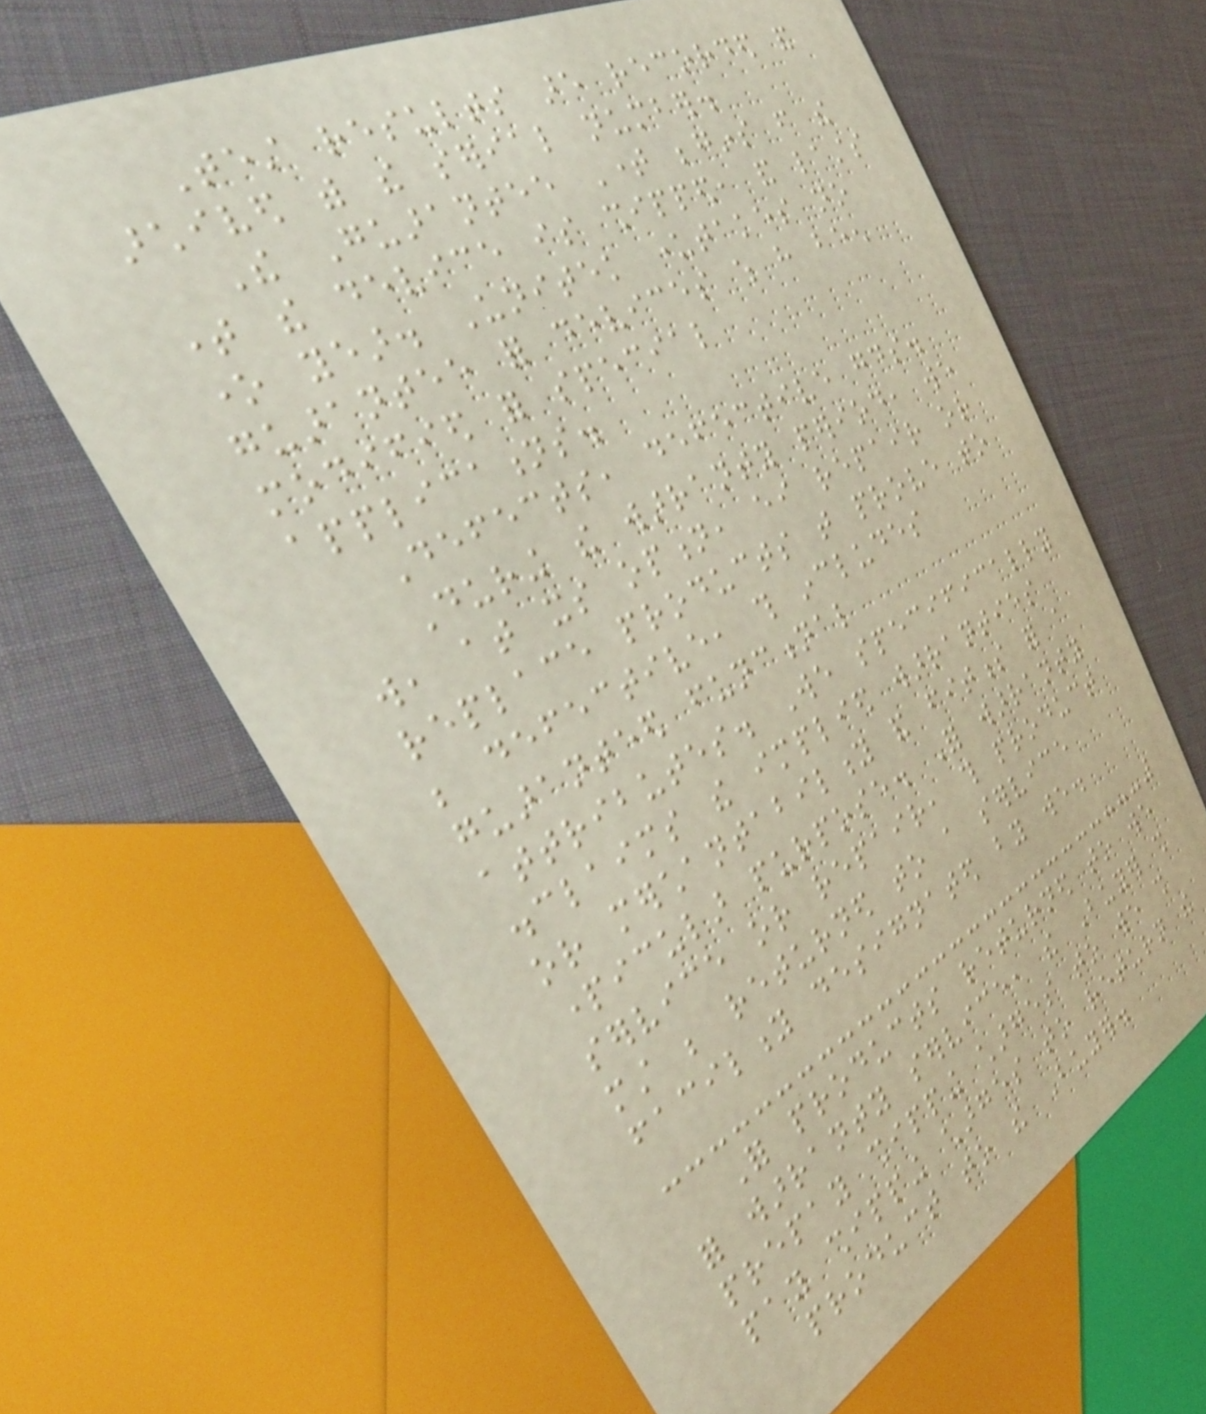Test results are recorded and
archived with the serial number.
The Guarantee Time begins from the
time the device is shipped, and lasts
one year. Unitek undertakes no
guarantee for devices which have been
modified for special
applications.
Defects, defective goods.
During the warranty period, we
will, at its option, either repair or
replace products that prove to
be defective, this includes
guaranteed functional
attributes. We specifically
disclaims the implied warranties
or merchantability and fitness for a
particular purpose. For warranty
service or repair, this product
must be returned to a service
facility designated by we.
For products returned to we
for warranty service, the Buyer shall
prepay shipping charges to we shall
pay shipping charges to return the
product to the Buyer.
